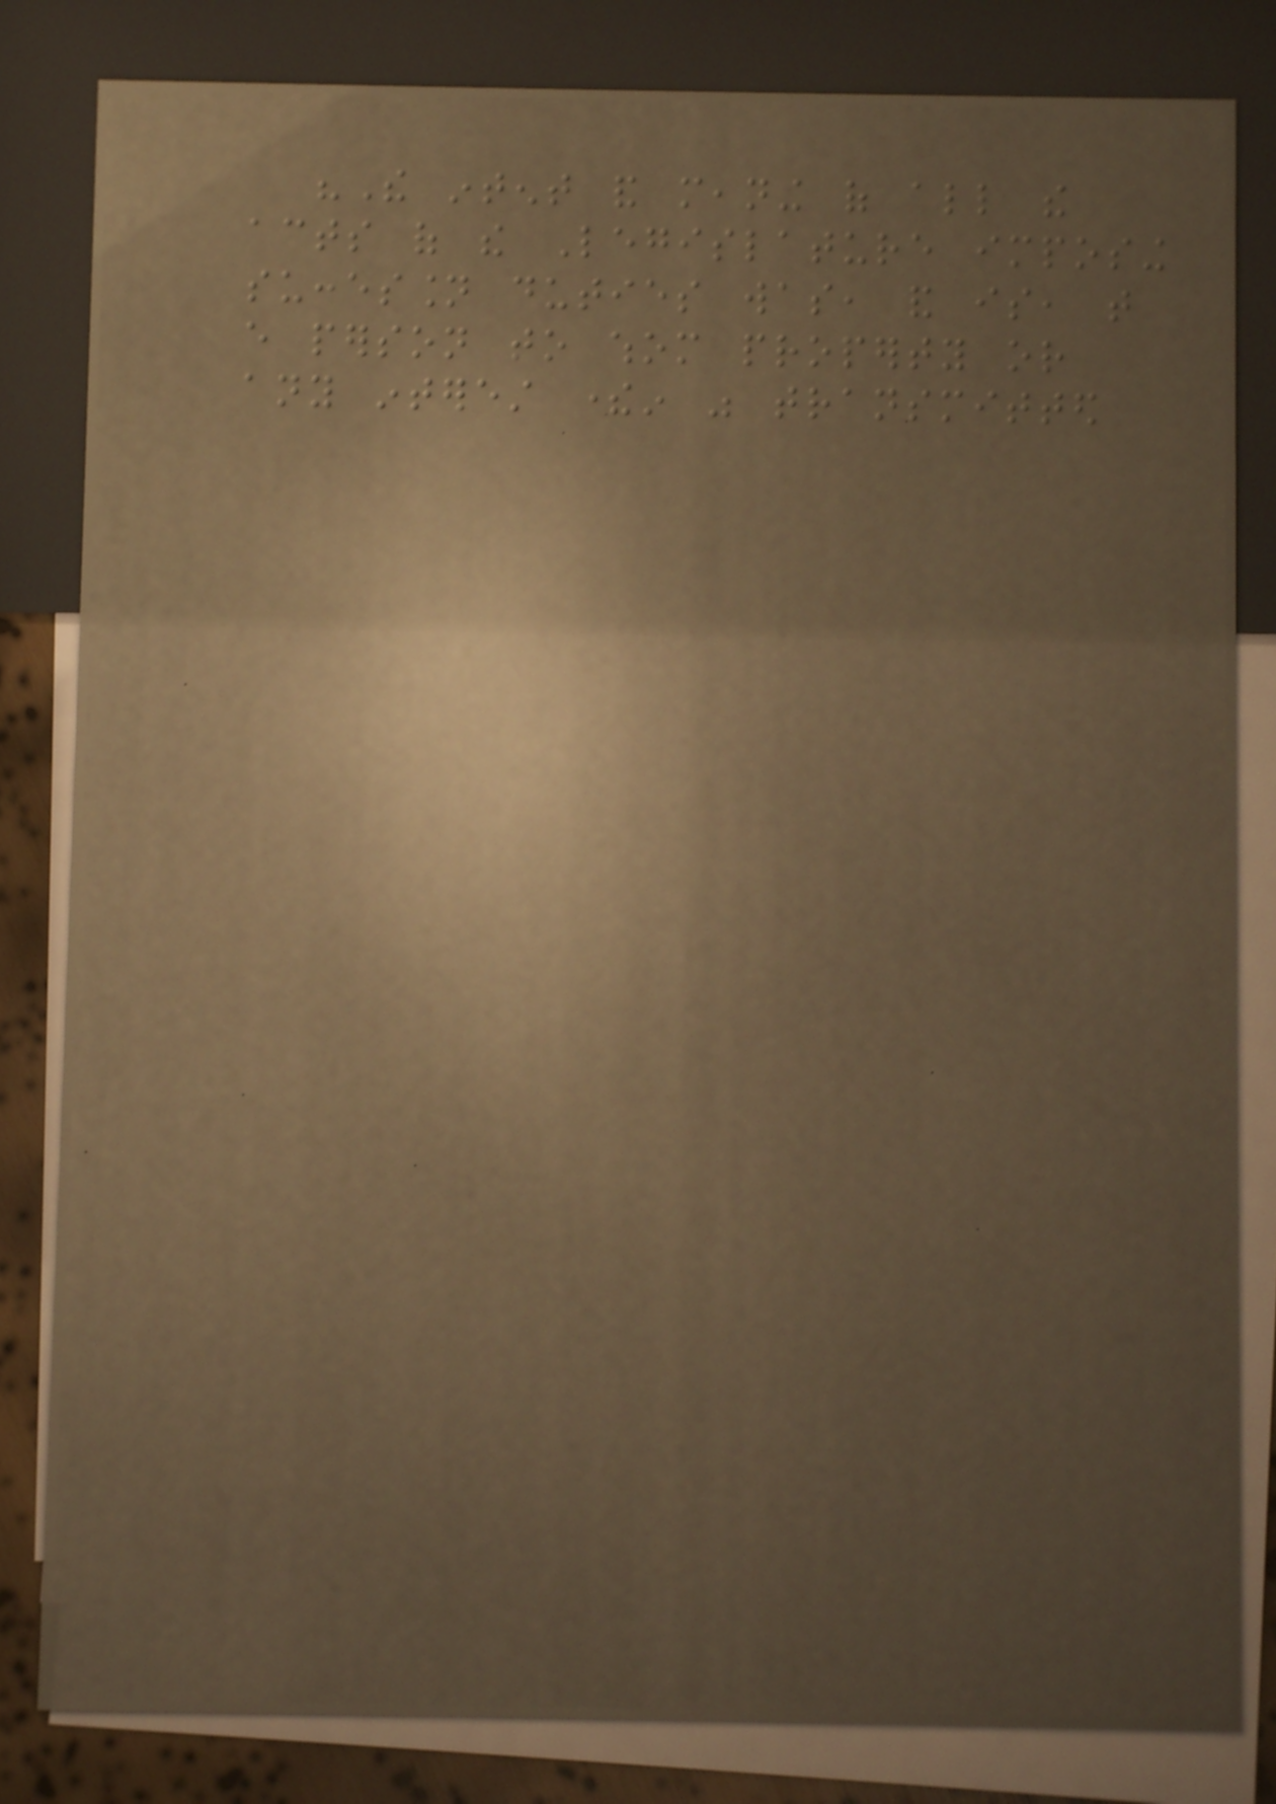"The intent and meaning of all the
acts of the Legislature imposing
succession duties was, and is, that
every person to whom property or
any interest therein was transmitted
